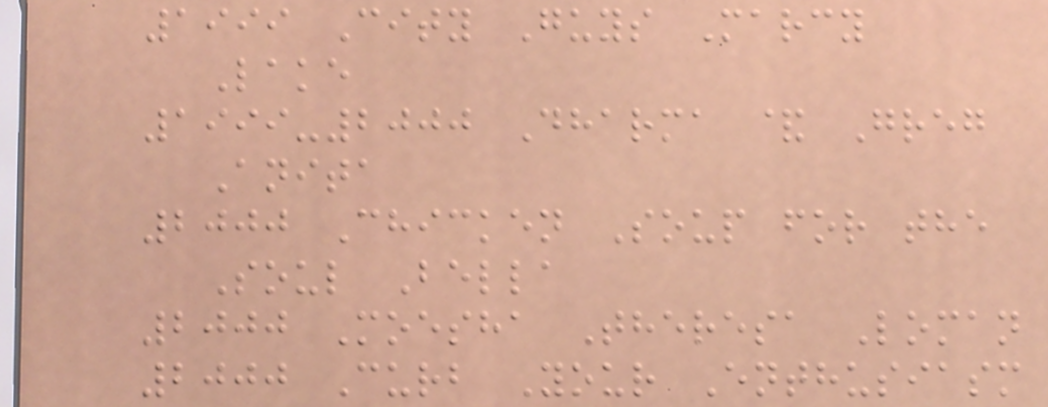1999 City Guys Marcy
Lake
1999-2000 Dharma & Greg
Anita
2000 Chicken Soup for the
Soul Bella
2000 Moesha Theresa Loman
2000 Curb Your Enthusiasm
